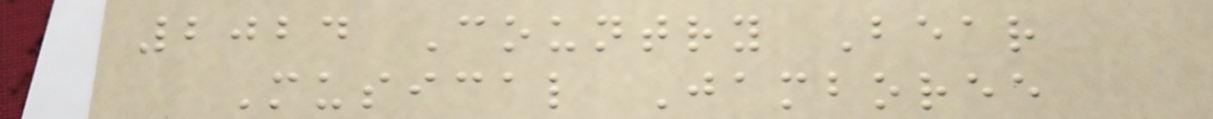2024 Country Bear
Musical Jamboree
